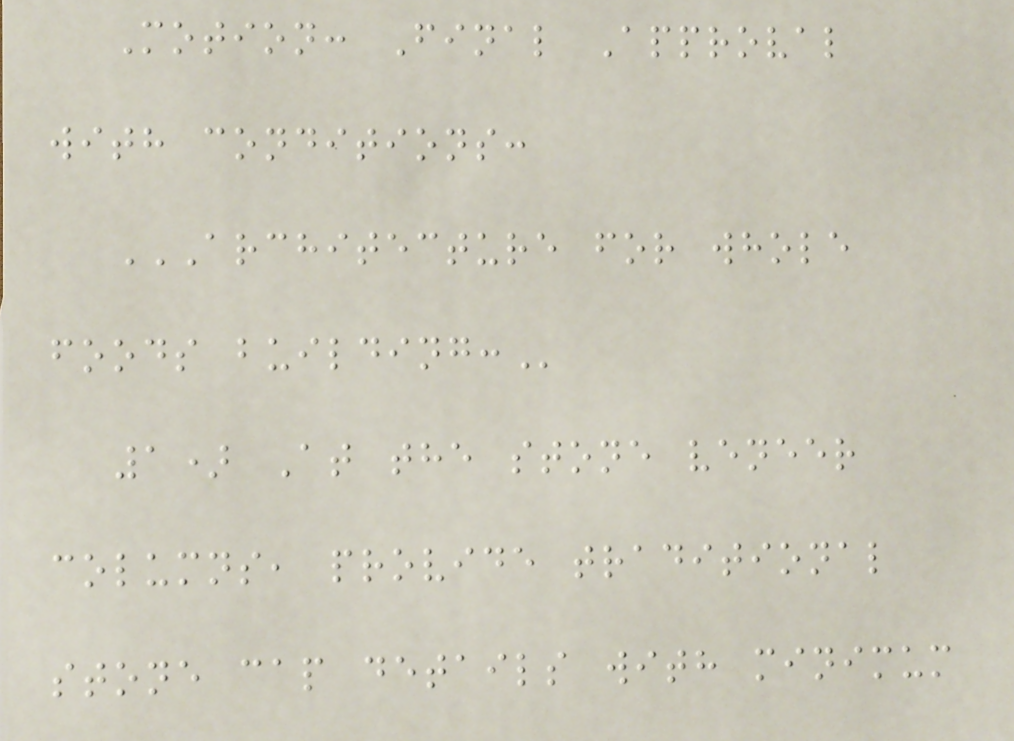Motion: Final Approval
with conditions:
ARCHITECTURE FOR WHOLE
FOODS BUILDING:
1) At the stone veneer
columns, provide traditional
stone cap details with minimum
